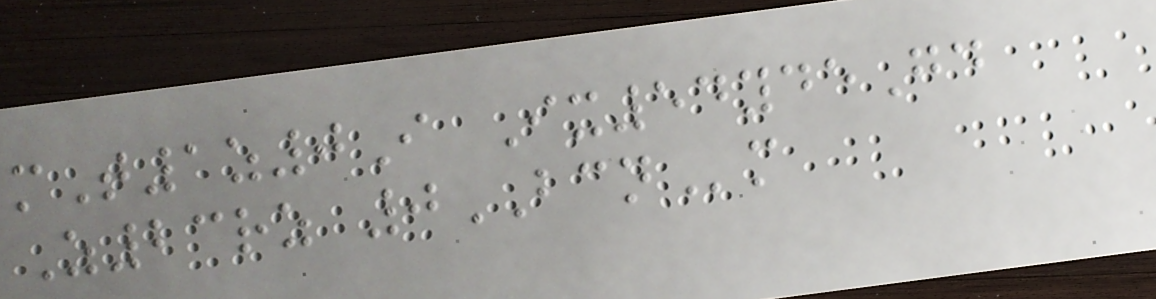mT1z0I Ix54ydeGd
Z23rz 0BCNm
